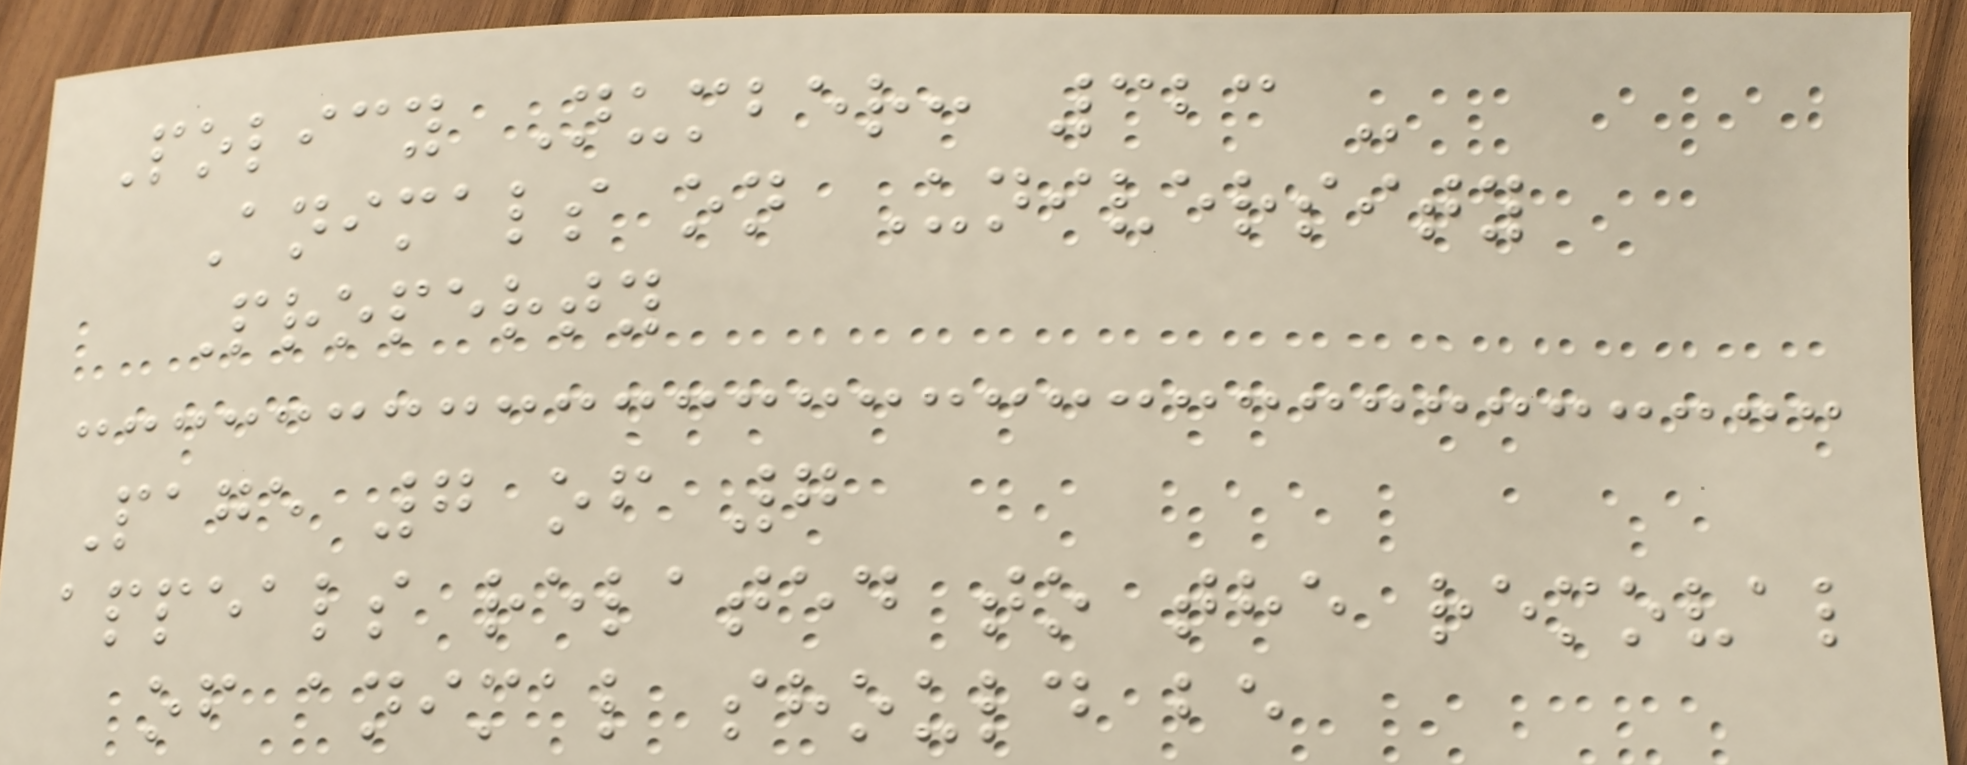Policy Number: 323 -
Animals on University
Property
Page 7 of 7
appeals related to the removal
of animal should be
